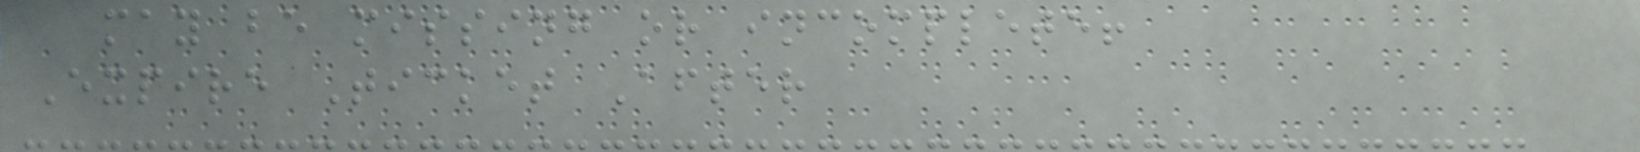may be missing or incomplete!
Expire Ticket After
